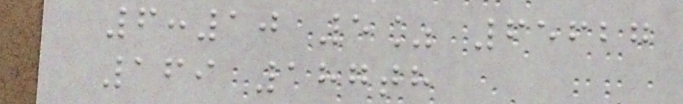6:10 5% 65627
169 187th
